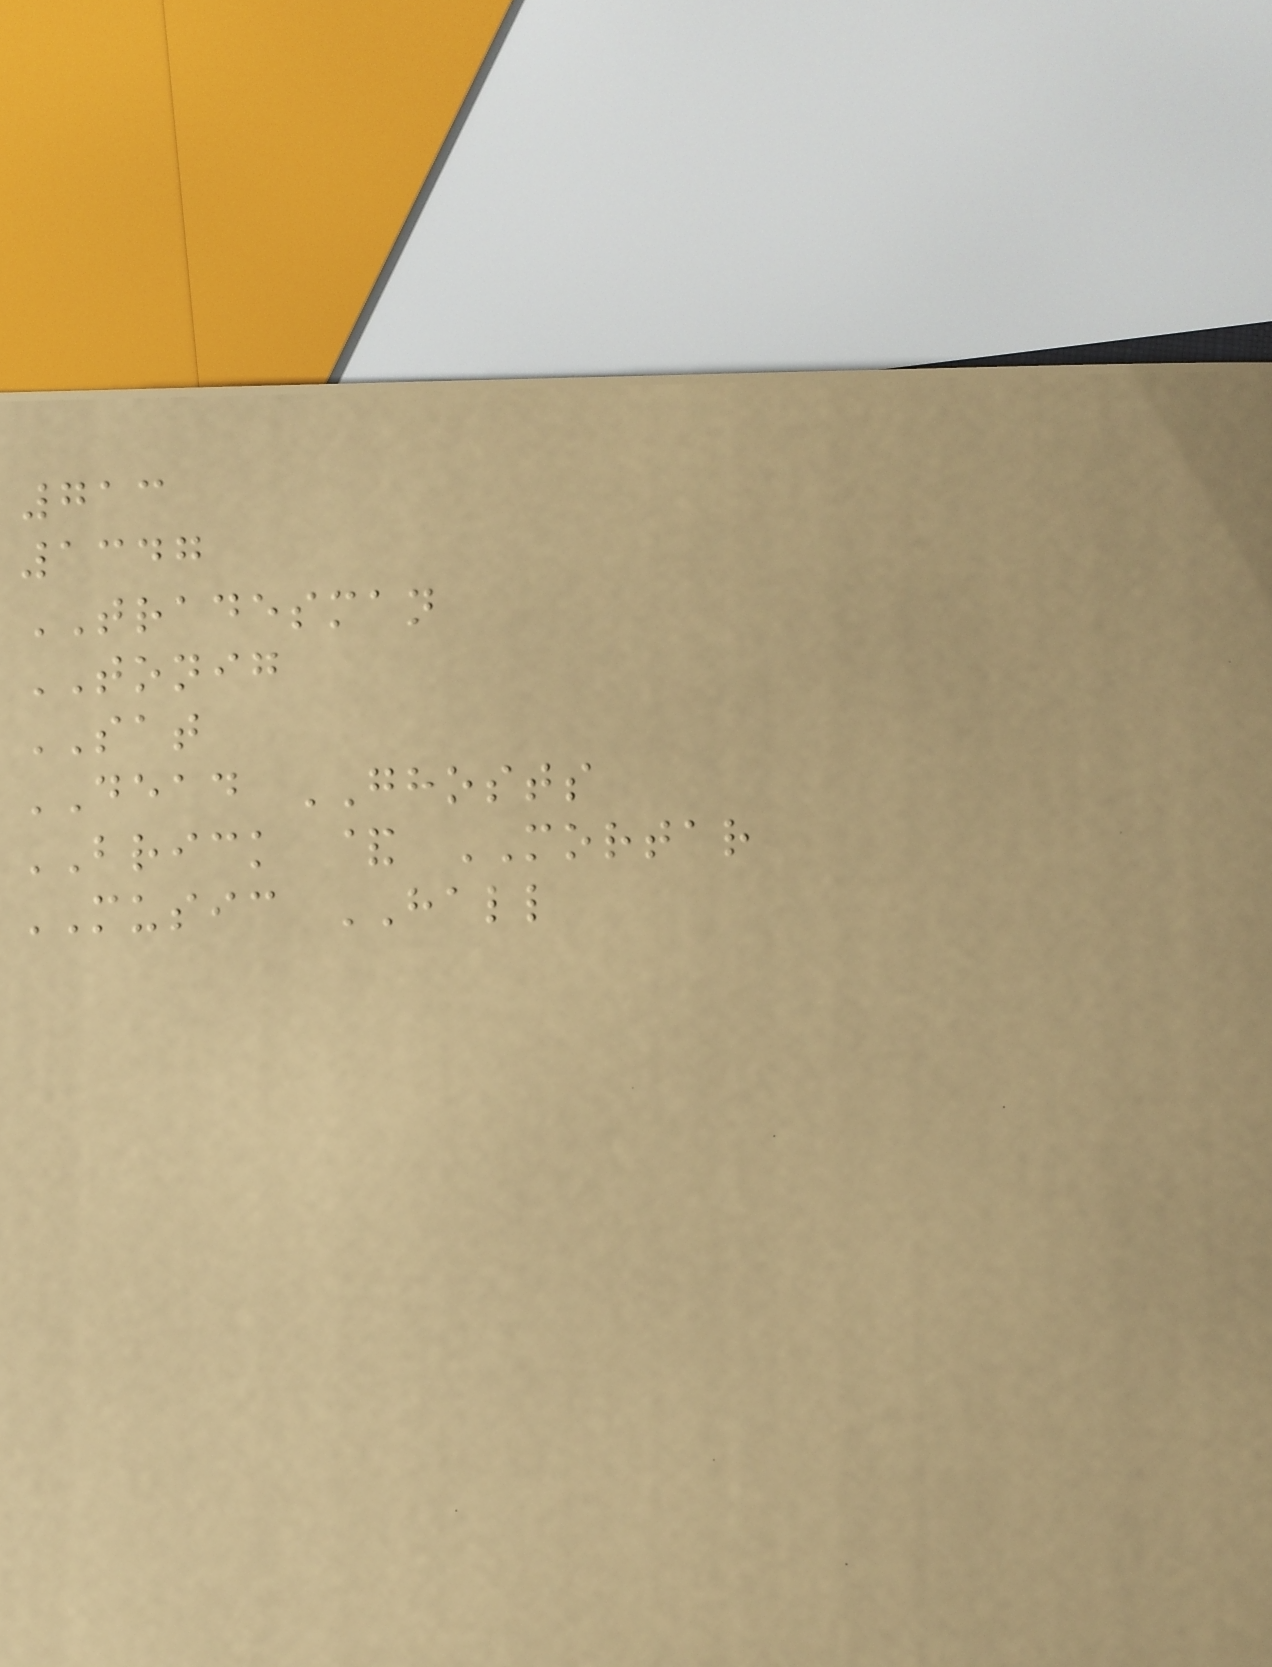713
1347
TRADESMAN
TONIG
SAT
DEAD GHOSTS
BRICK & MORTAR
MUSIC HALL
